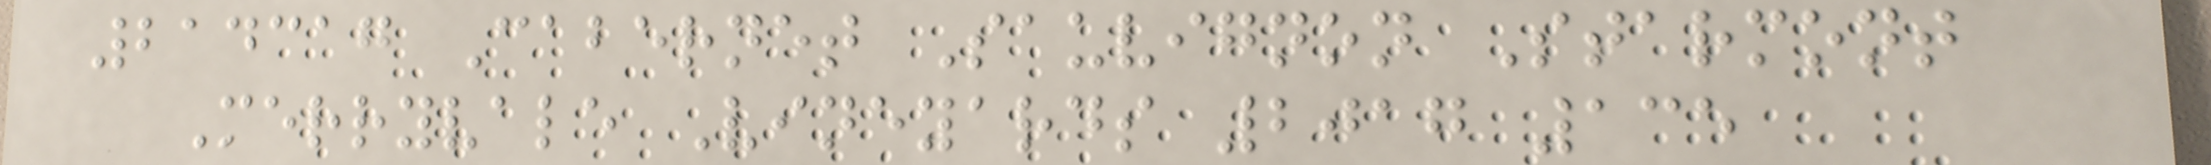214317 Cabernet Sauvignon Starmont
Merryvale Vineyards 2017 135
